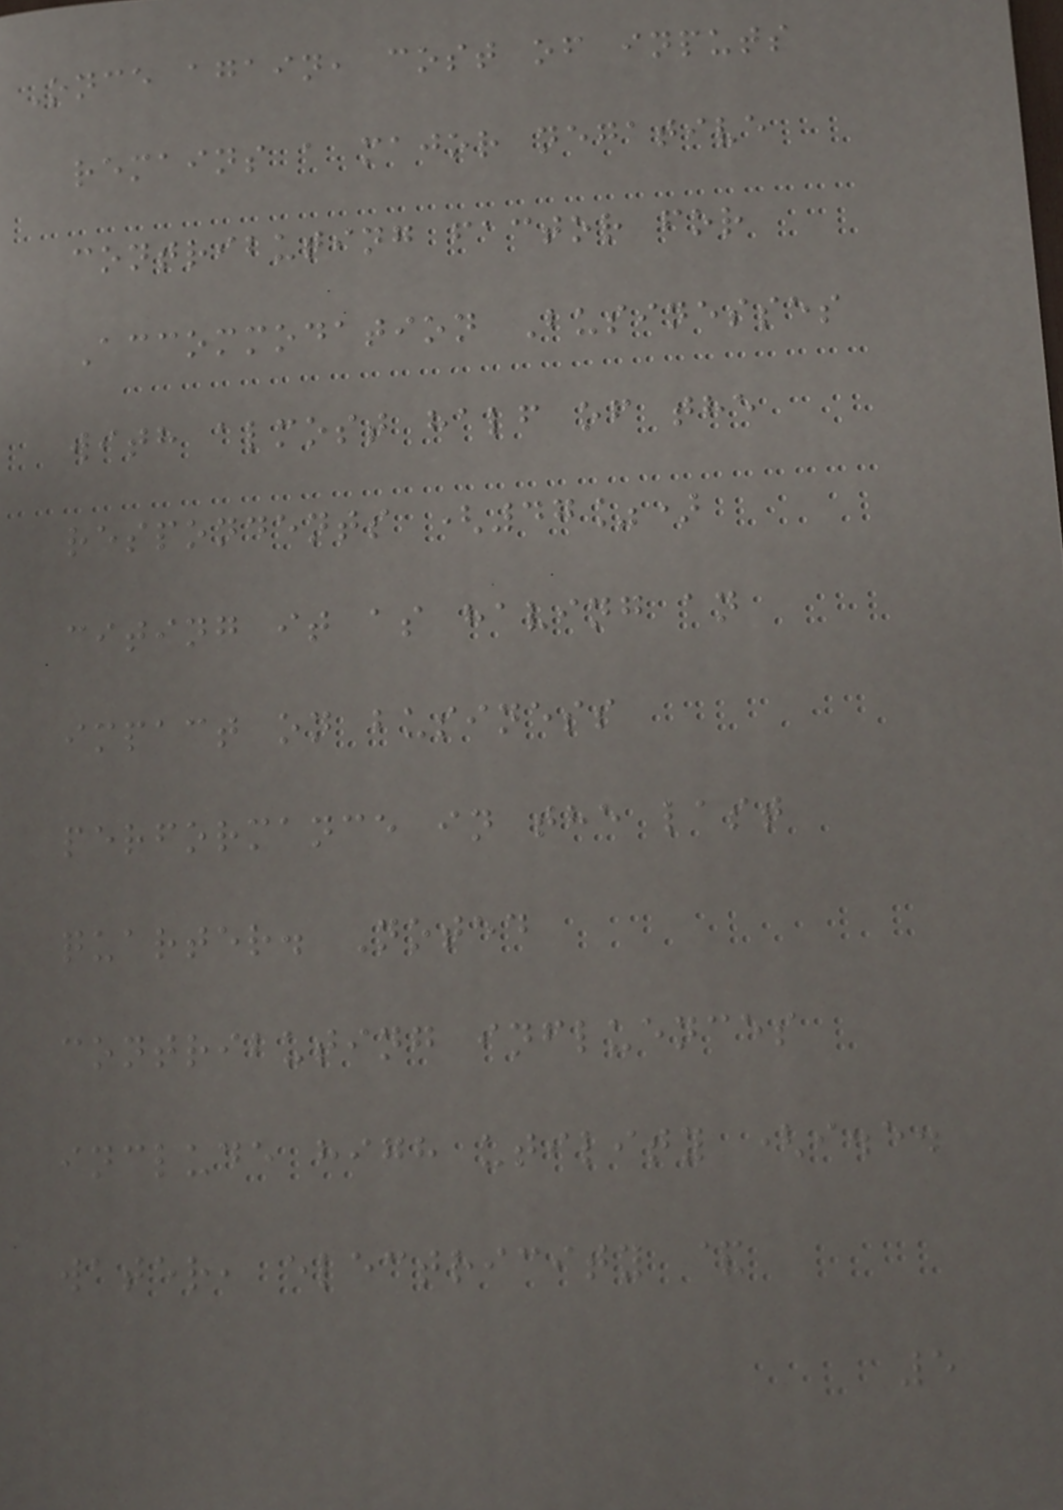Once again, cost of inputs
remains a major negative
contributing factor for
Accommodation Businesses
with almost half of the
respondents (47%)
citing it as having an
impact on business
performance in the last
quarter. Noted
contributing influences
include high utility (i.e.
water, electricity &
5
